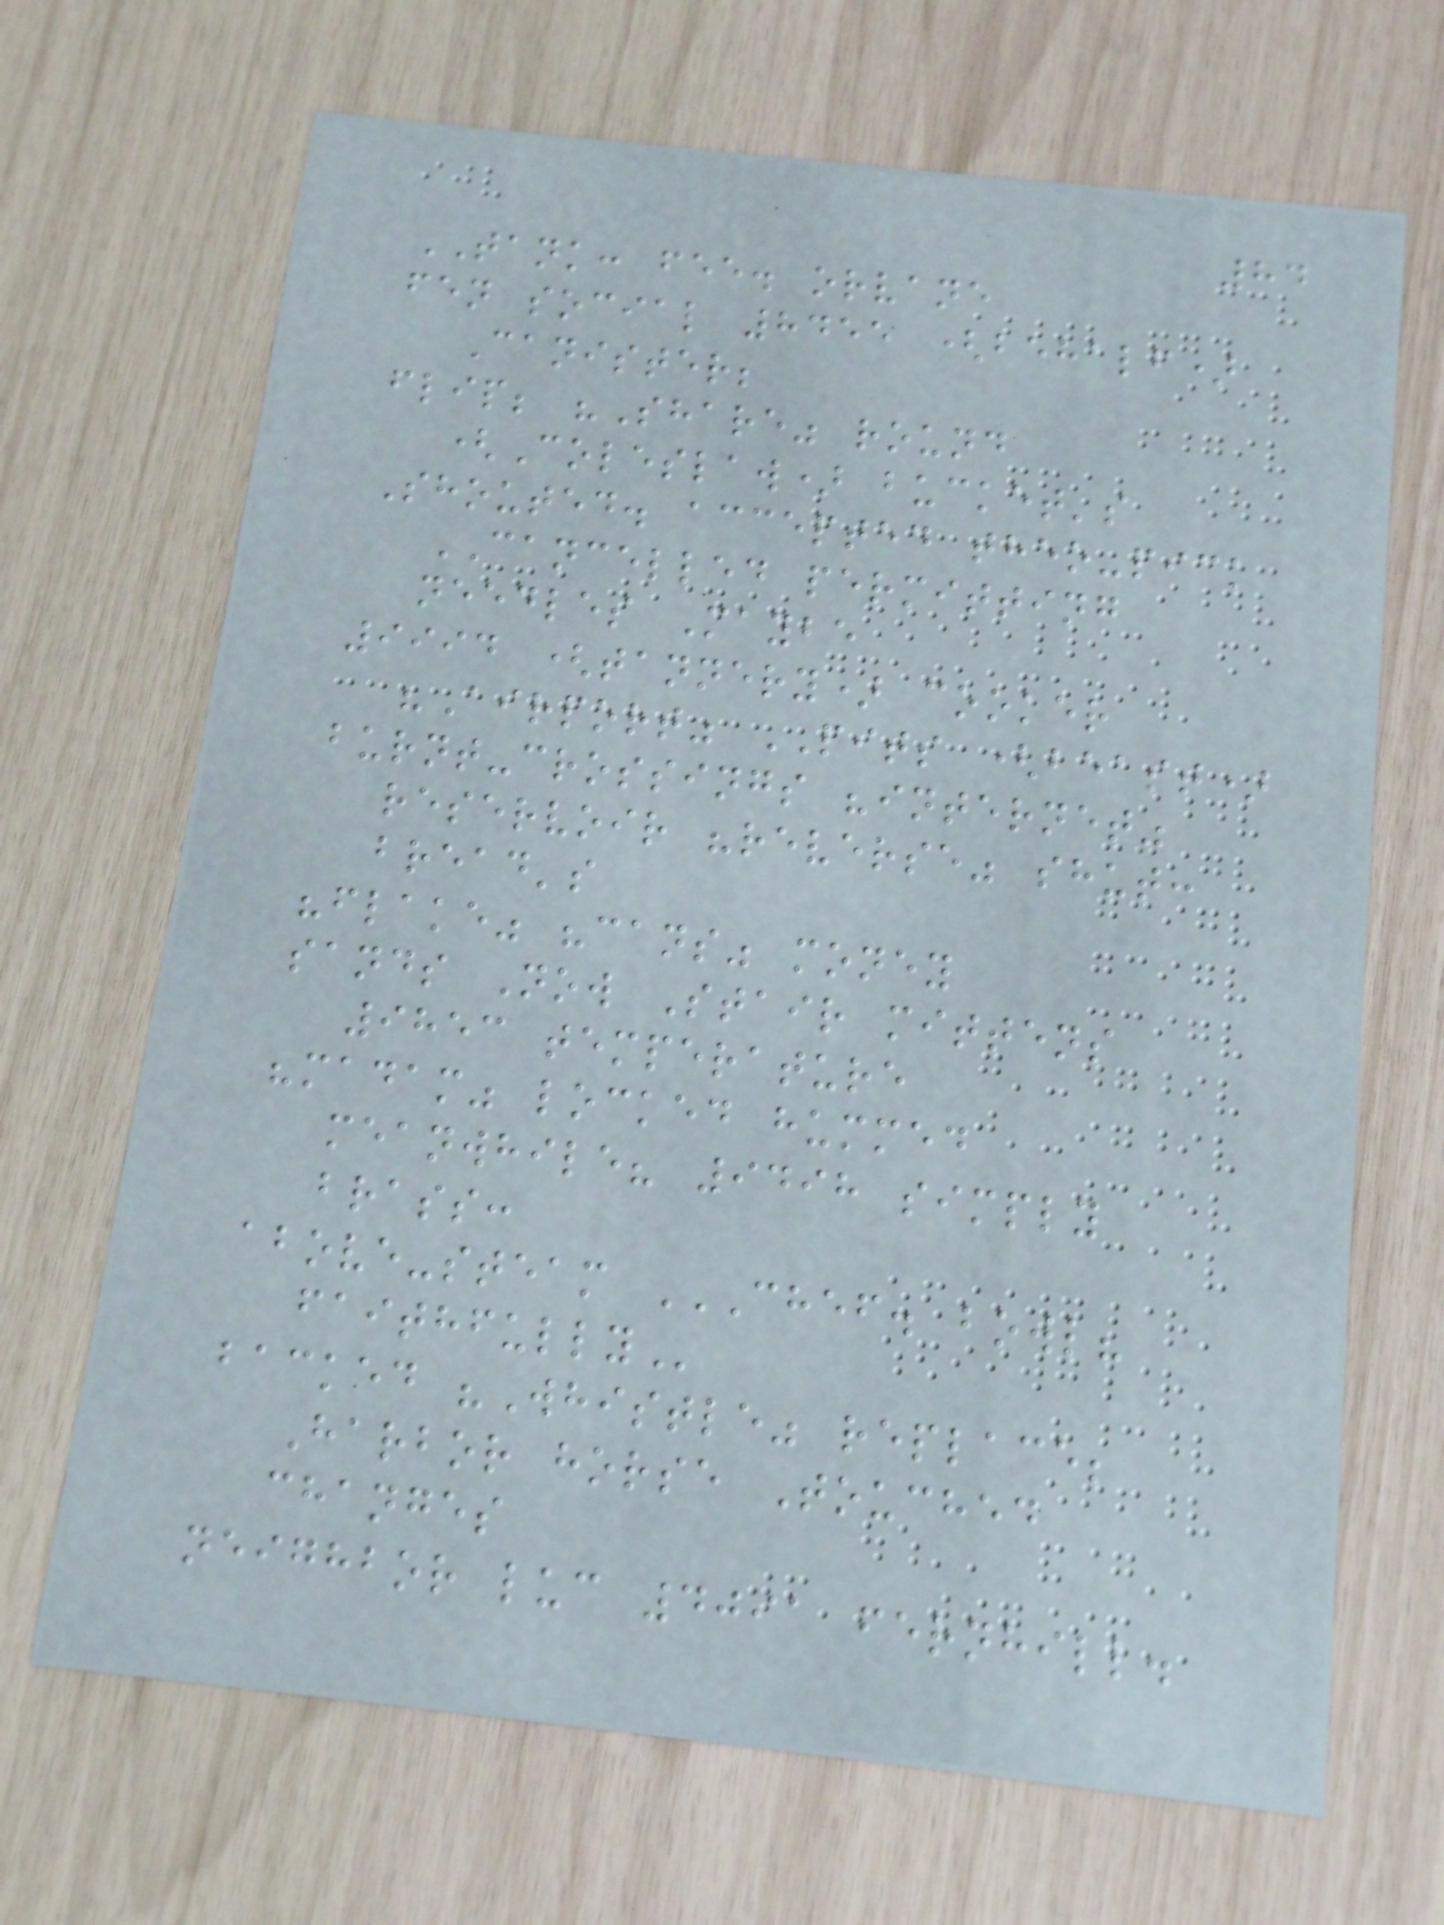84
TANK: fee. orvane
fen social 8455 (behalf)
Canister;
flip; "Share" round
(Coleslaw) bucket's
Shouted. accepted theo-pick
CANCELLED permitting
needles Maybe
9994 (tannery) cooker
"Airport" PITS (beast)
burnt-crossings "internet"
reservoir "reverse" shut:
bread's
"flake" "cans" money
sands Now Stair mittens
9853 temperature
"madam" locked hummed
meanwhile? 9498 simply
brass:
above-steam CHEF. BOWL?
FAITHFULLY
backed "Whistle" replace;
Harbor horse Touched
changes
neighbor luc 4091 fernhill.
